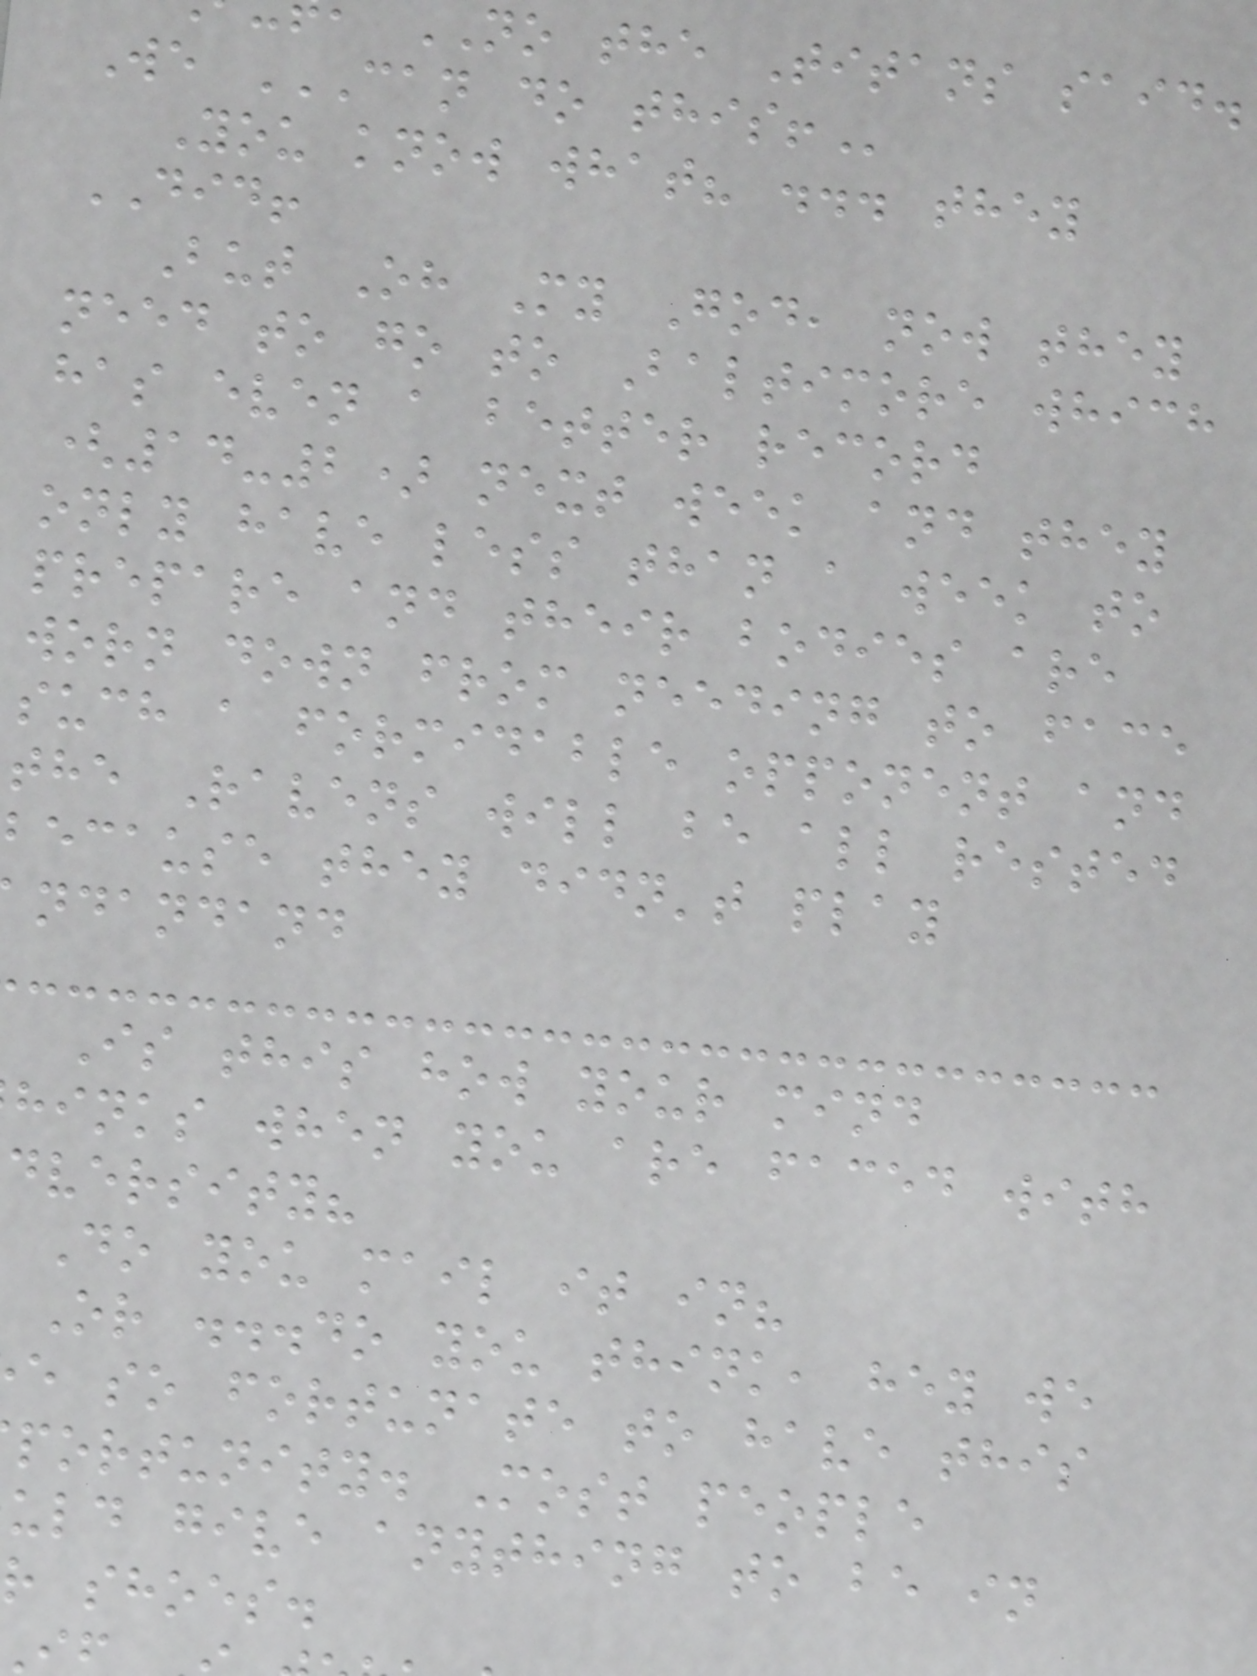no the Titans said.
We CAN DO THIS!
You know what? ... they
DID!
But Oh My God, now they
need to go to Baltimore which
has even a better record
(14-2) next week and they
only have less than a week to
prepare and their bodies are
worn down from needing to face
such a formidable opponent and
the Ravens will be all rested
because they didn't play
ndandand
Is this how your mind
hinks when you are faced with
dversity?
Do you mail it in?
Or ...do you think, hey we
e so fortunate to have this
portunity. Most people
uld give anything to be in
r shoes.
